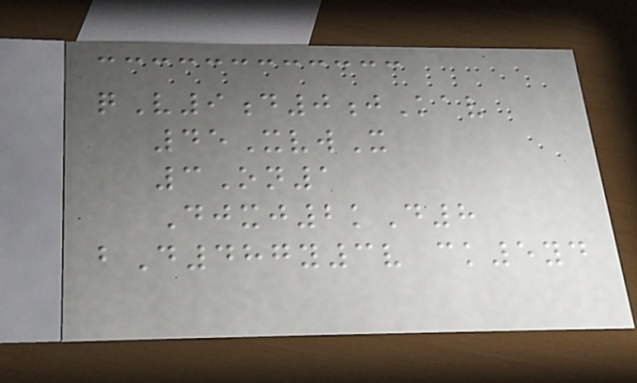qV9d0jKav
45XvwX
3On1
Djxj2kD8
bD487y3v ck5yd
